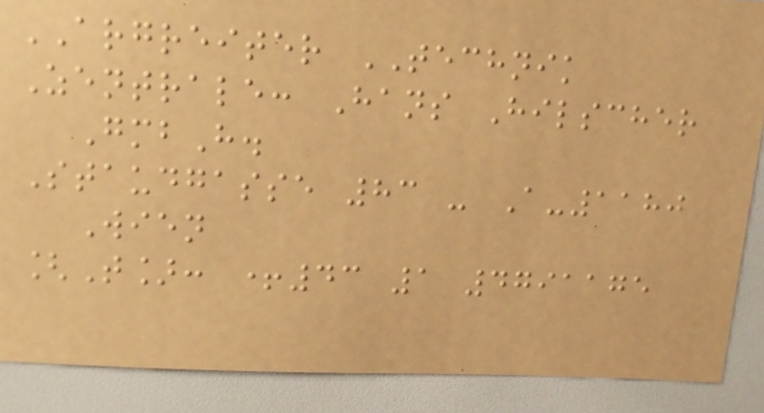ARGREITER TECHNIK
Zentrale: Hans Hilscher
GmbH.
Staudgasse 83 - A-1180
Wien
[T]: +43 1 4791175
